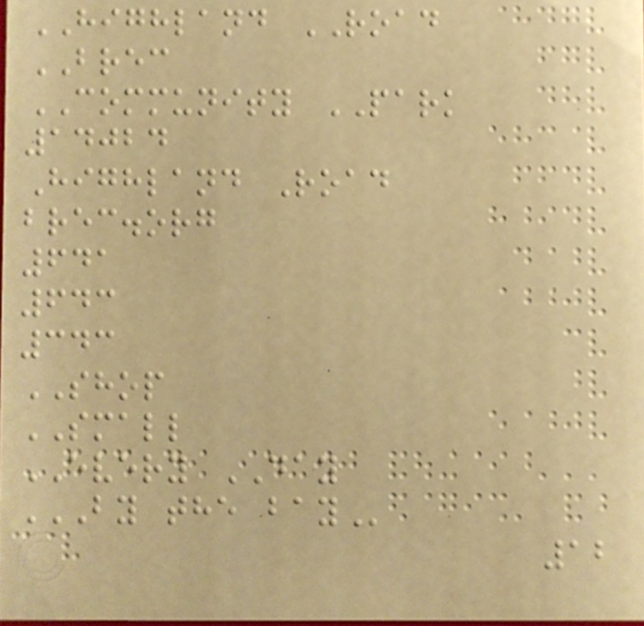HIGHLAND ROAD
BREC
COMMUNITY PARK
14024
Highland Road
brec.org
641
643
343
SHOP
SMALL
EVERY DAY
BY THE BAY
12
